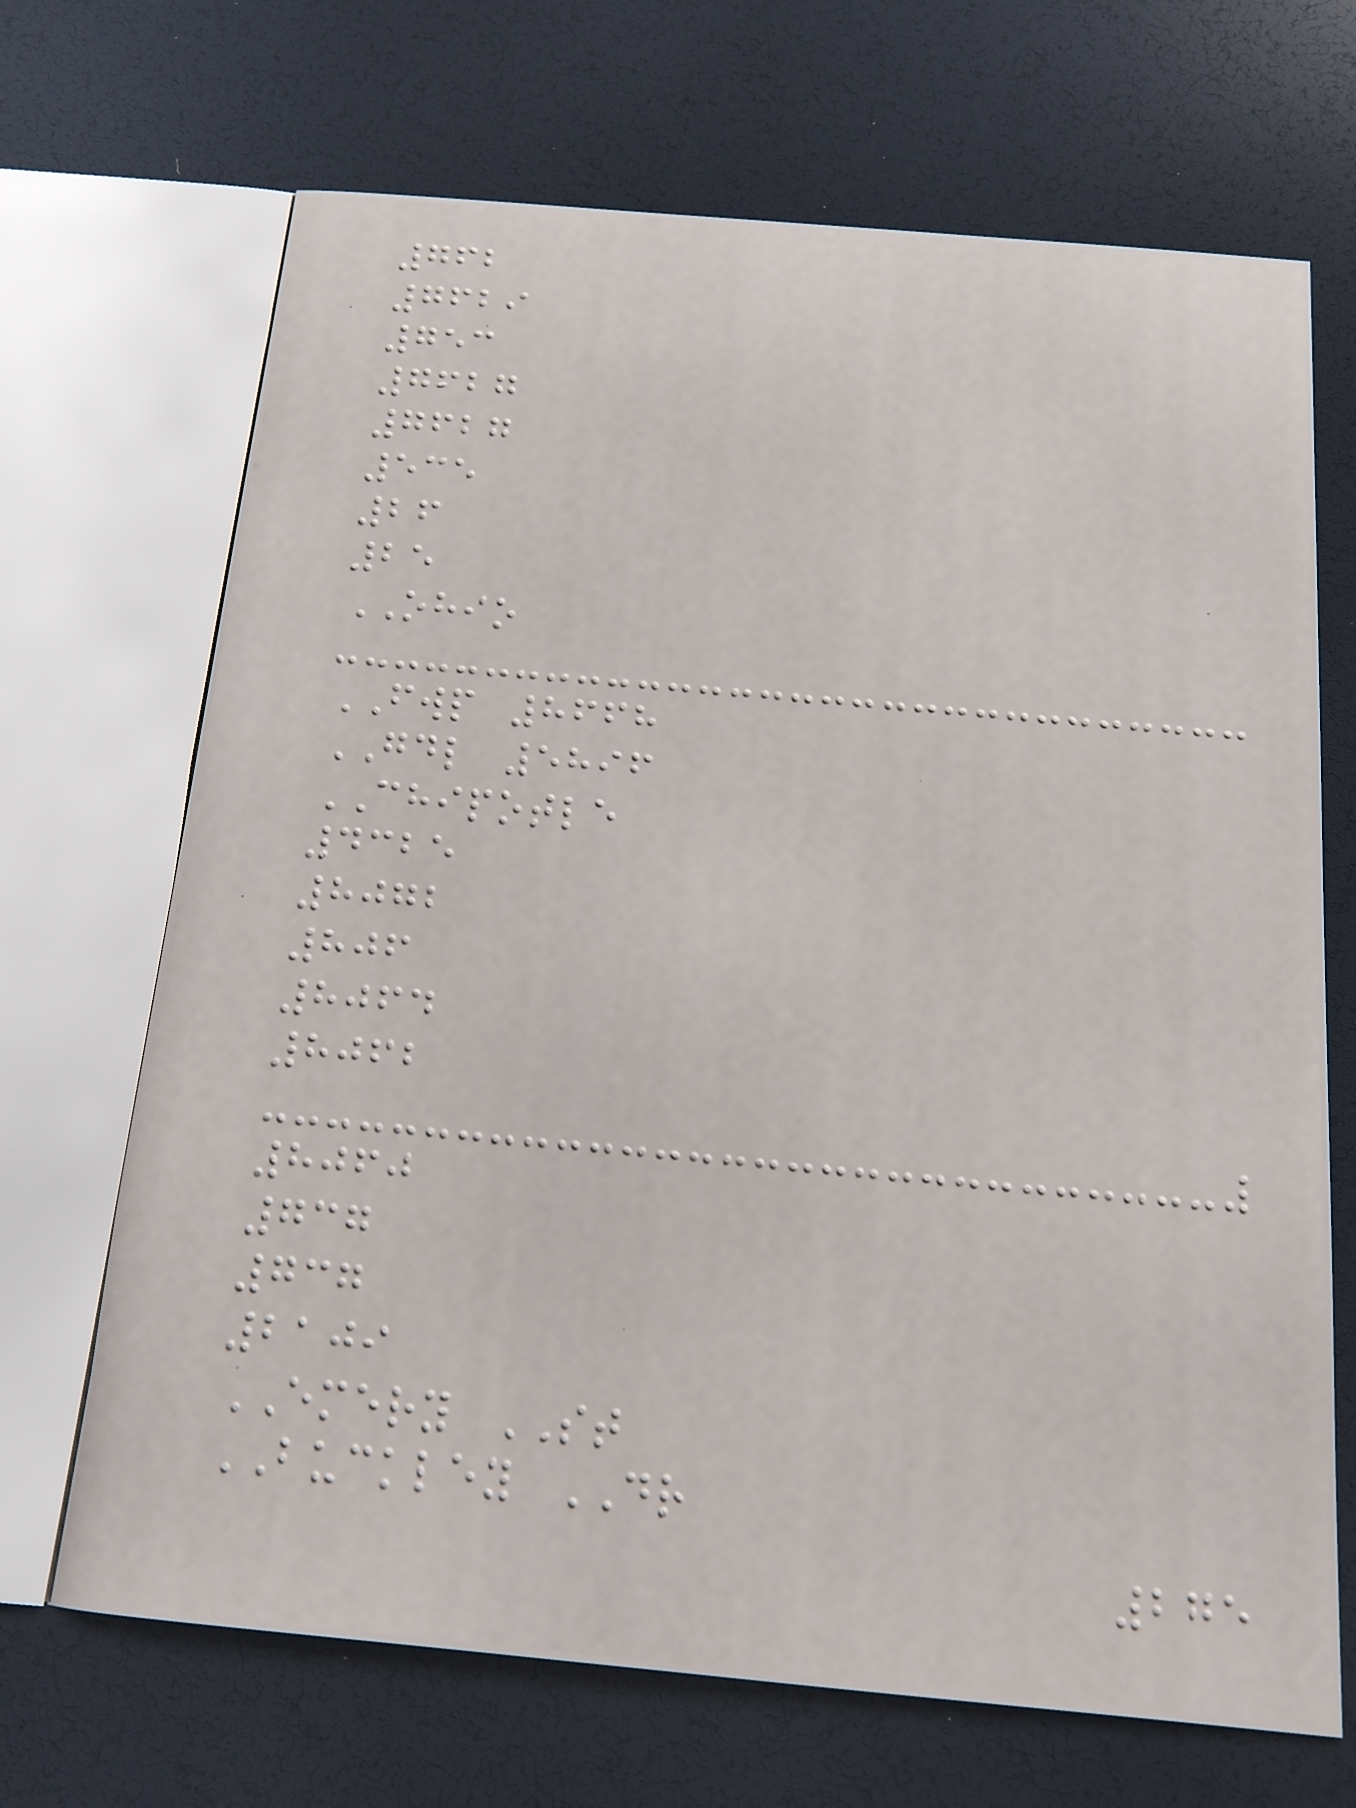762
7629
753
7627
7627
535
26
25
OHIO
FWP 8668
GDL 5896
CHIPOTLE
4325
8072
806
8064
8062
8060
737
737
2109
EMERY ST
BUCKLEY DR
275
